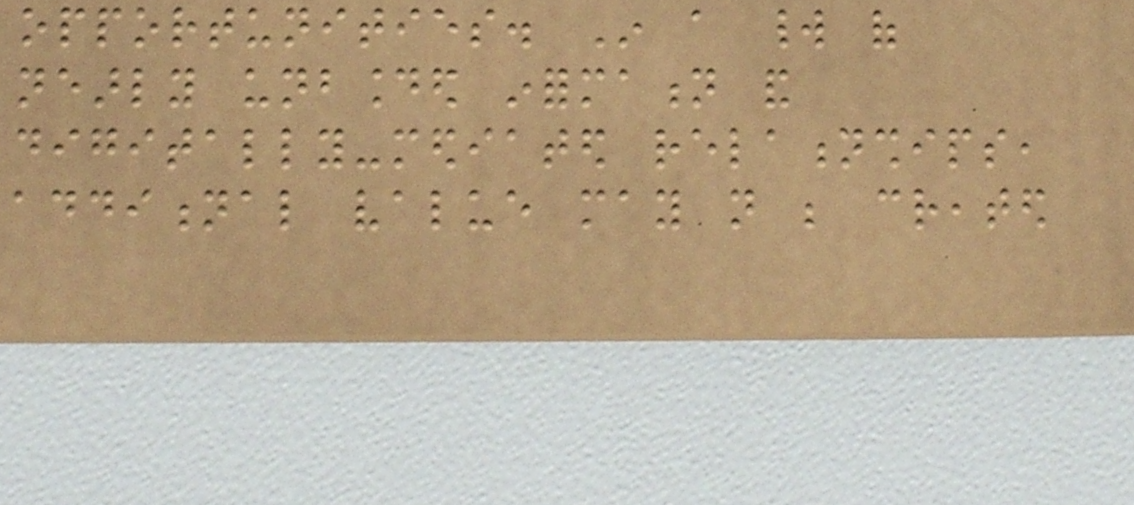opportunities. In a world of
nearly unbounded information and
digitally-mediated relationships,
additional value may not be created
